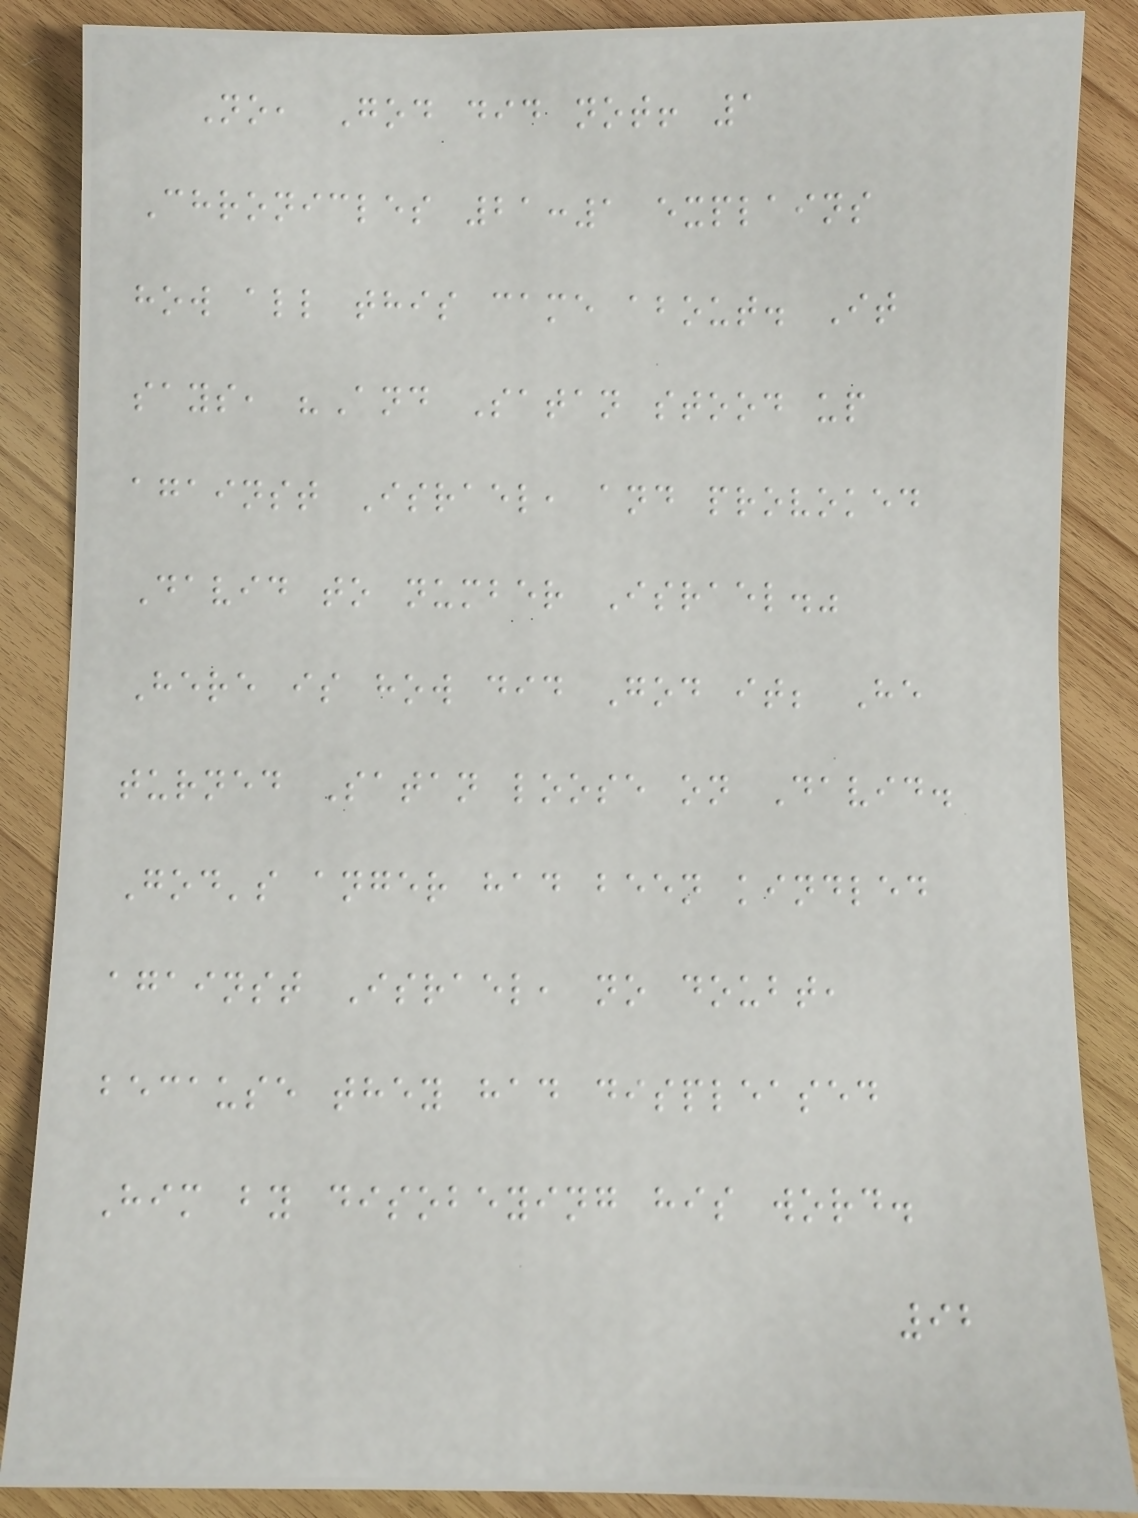No, God did not! 1
Chronicles 21:1 explains
how all this came about. It
says, "And Satan stood up
against Israel, and provoked
David to number Israel."
Here is how did God it; He
turned Satan loose on David.
God's anger had been kindled
against Israel, no doubt,
because they had displeased
Him by disobeying his word.
92
